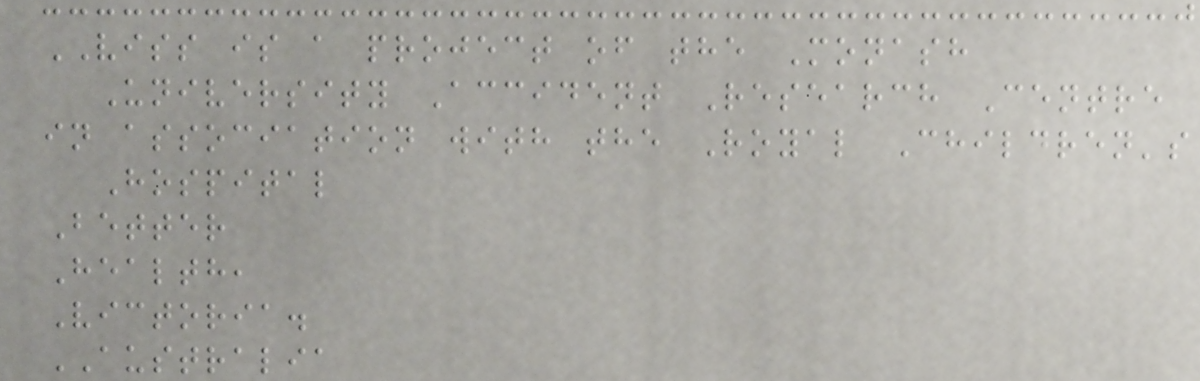VISS is a project of the Monash
University Accident Research Centre
in association with the Royal Children's
Hospital
Better
Health,
Victoria.
AUSTRALIA
